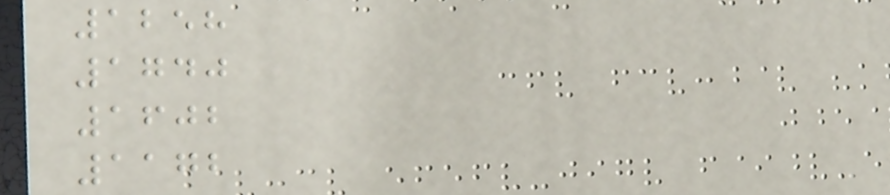1258
1740
1602
1172
